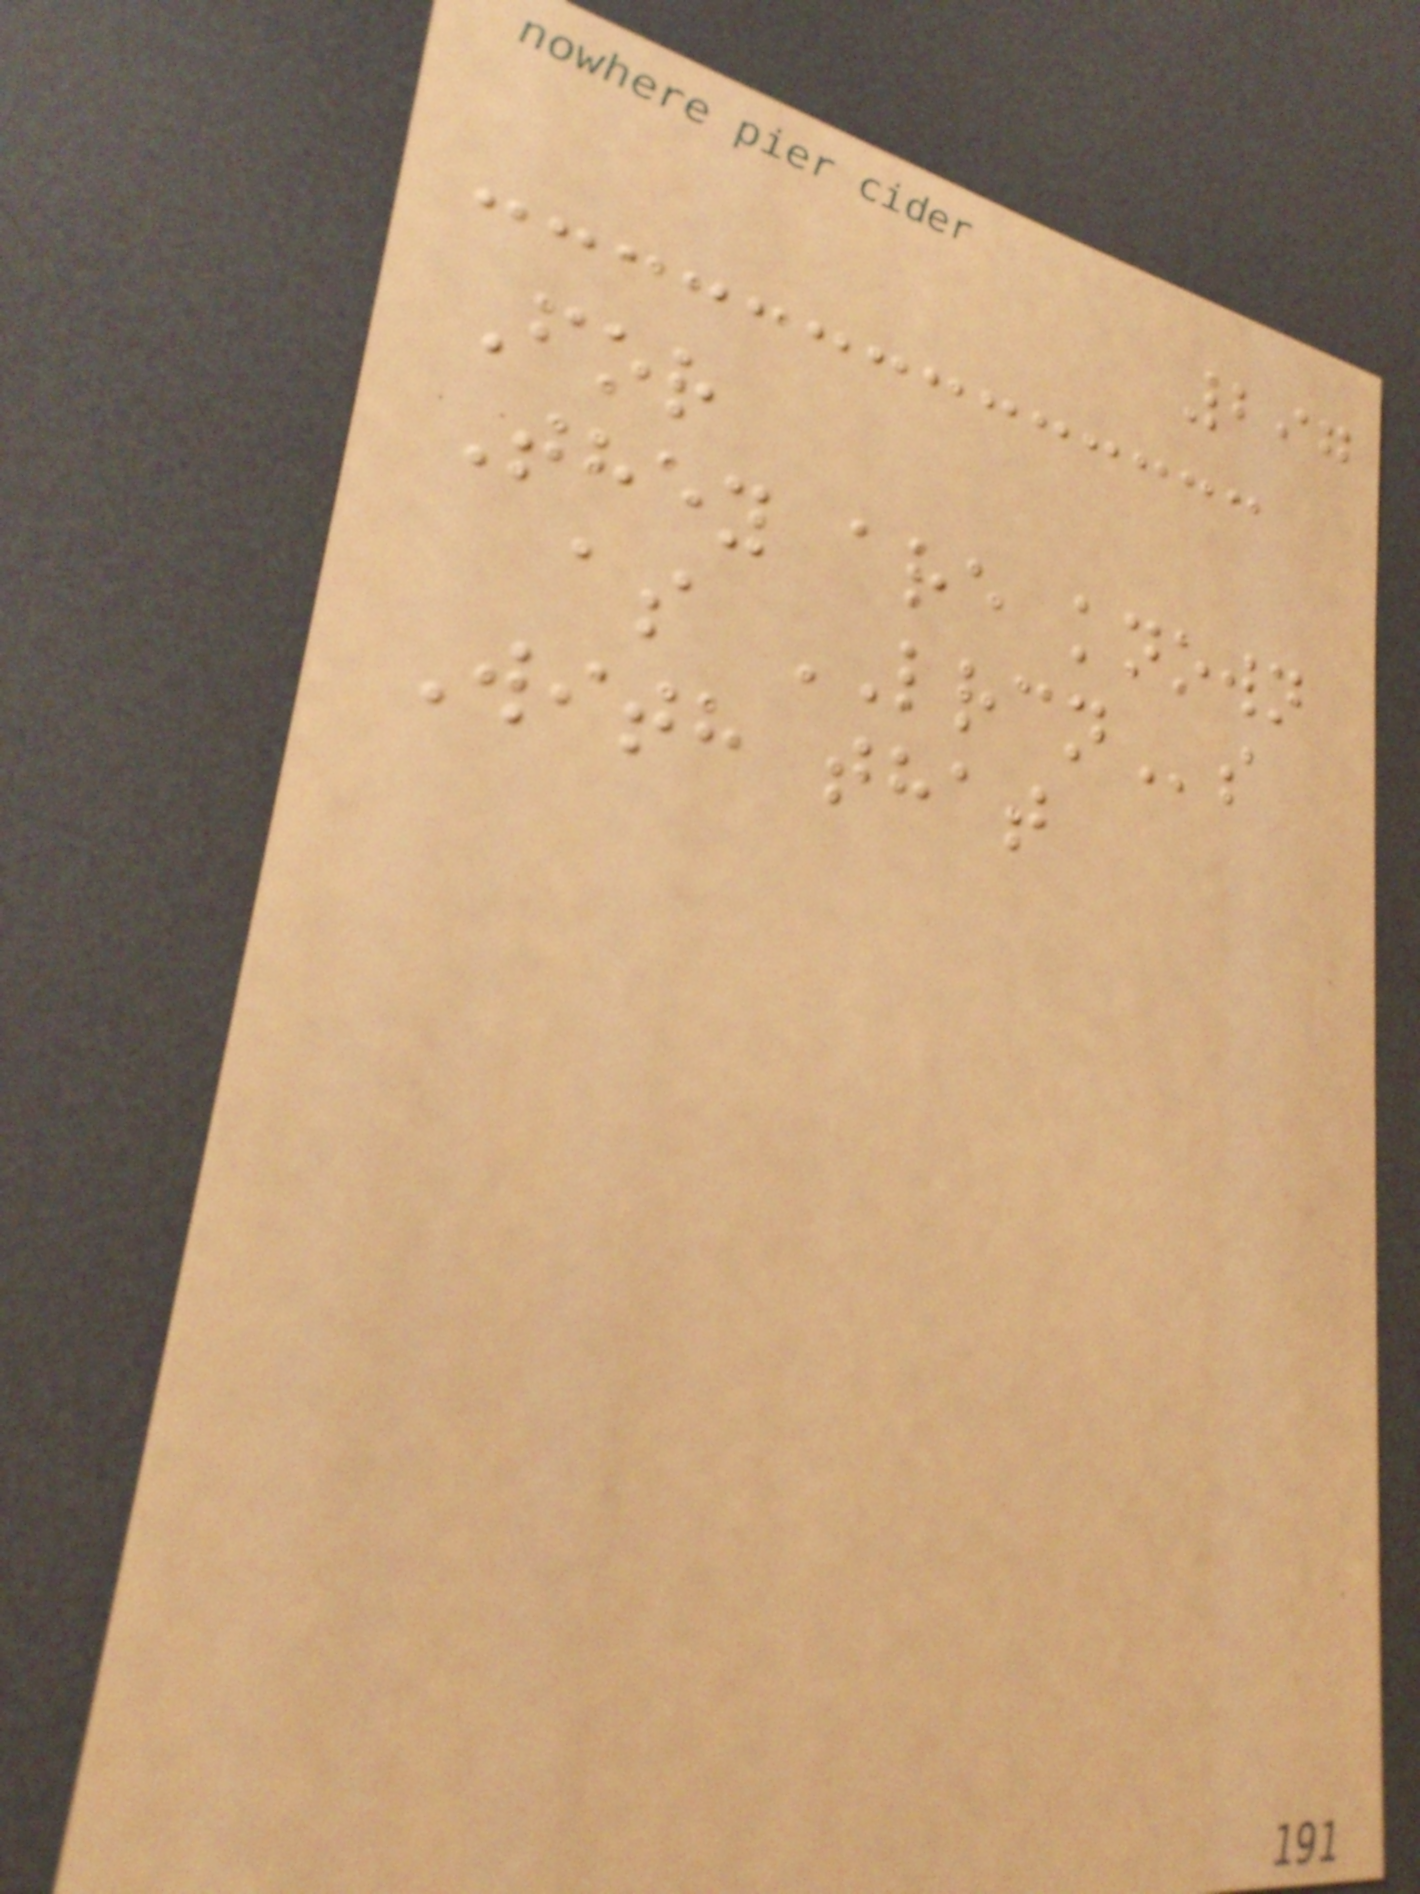297
For
They are known
as LRCNs
With that
